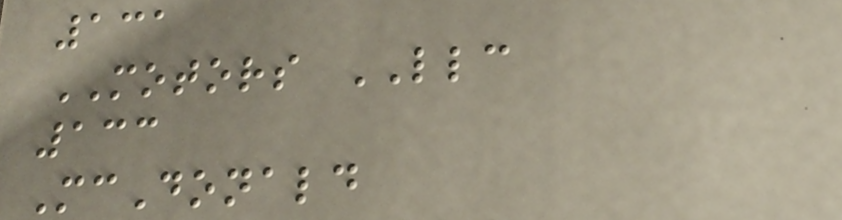131
MOTORS LLC
133
McDonald
